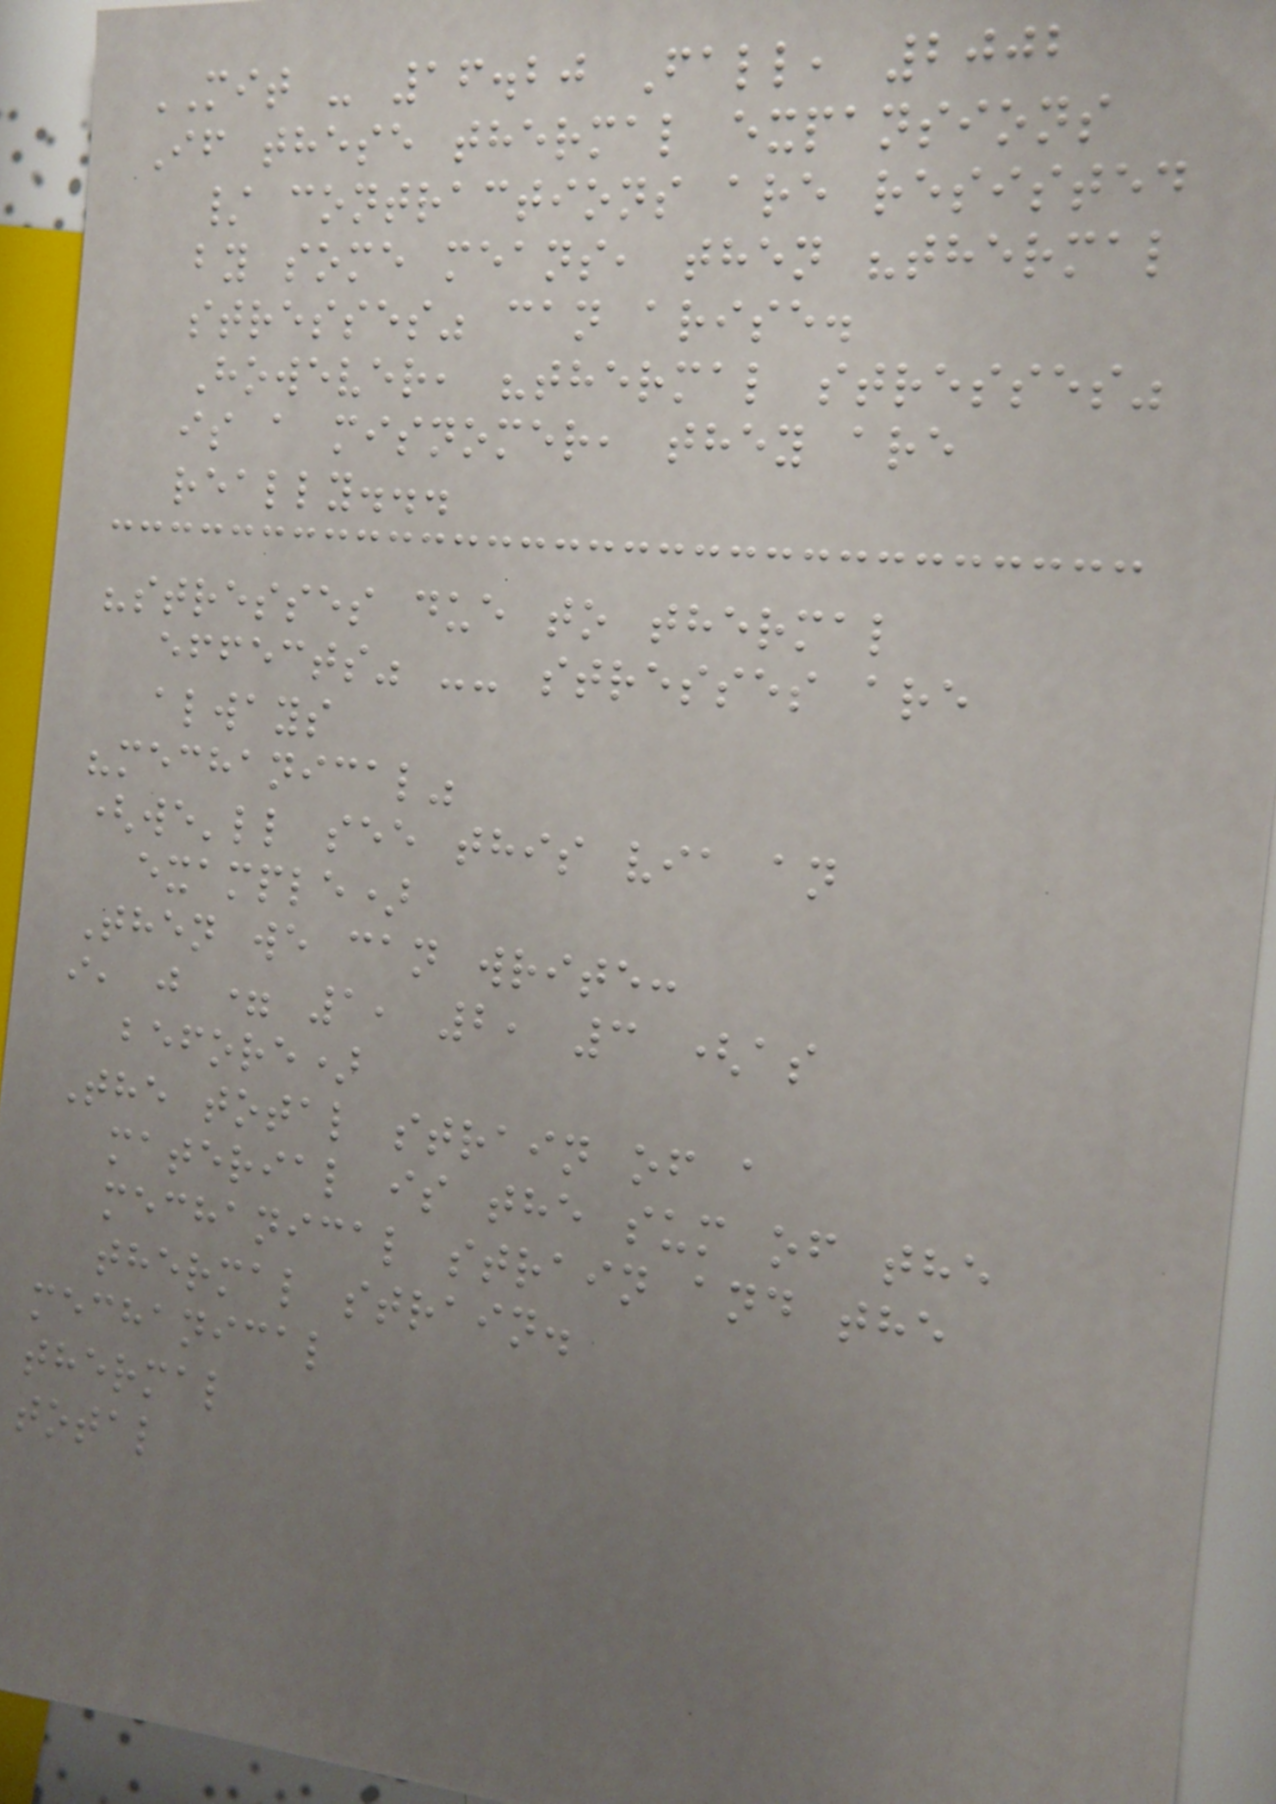MIT - 16.20 Fall, 2002
If these thermal expansions
/ contractions are resisted
by some means, then "thermal
stresses" can arise.
However, "thermal stresses"
is a misnomer, they are
really...
"stresses due to thermal
effects" -- stresses are
always
"mechanical"
(we'll see this via an
example)
Then we can write:
i, j = 1, 2, 3 (as
before)
The total strain of a
material is the sum of the
mechanical strain and the
thermal strain.
mechanical
thermal
total
